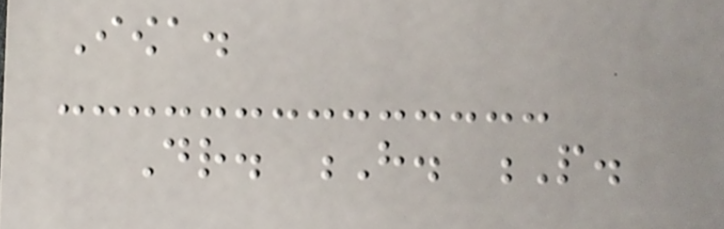Iowa.
Dr. H. P.
